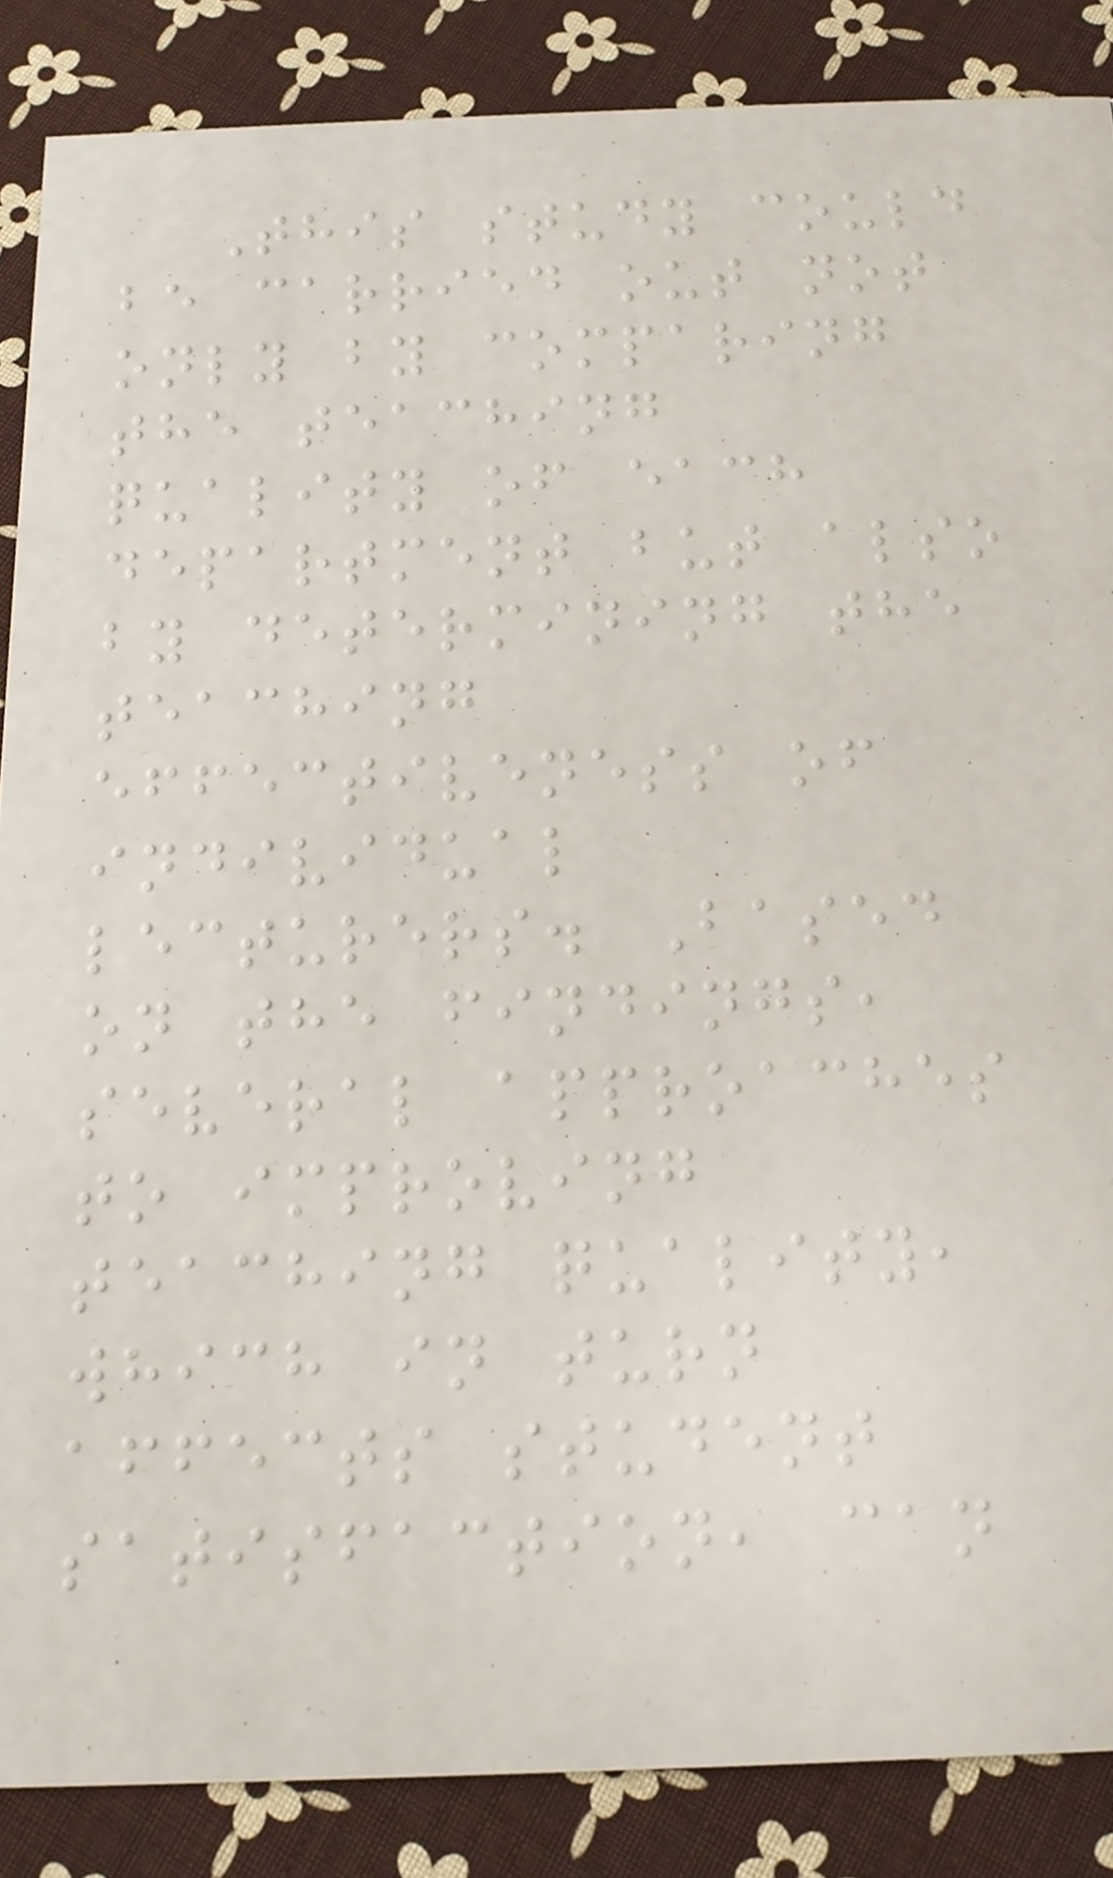This study could
be carried out not
only by comparing
the teaching
quality of each
department but also
by determining the
teaching
effectiveness of
individual
lecturers. Based
on the findings,
several approaches
to improving
teaching quality,
which in turn
affects student
satisfaction, can
